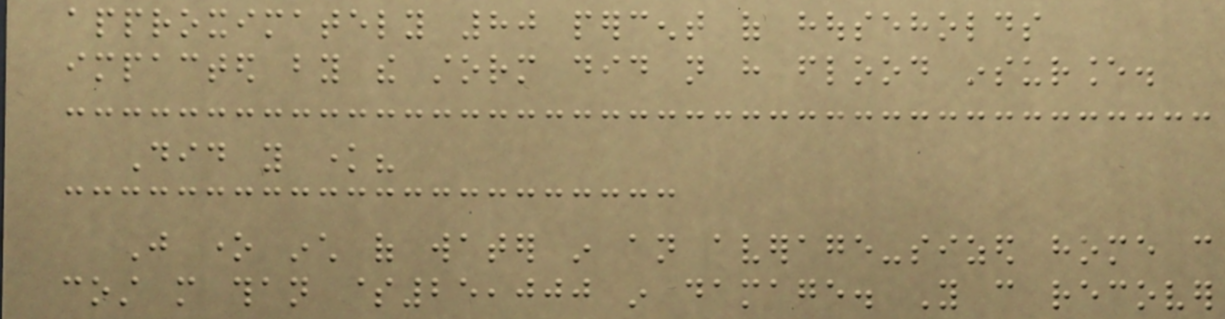approximately 80 percent of households
impacted by the storm did not have flood insurance.
Did you know?
Just one inch of water in an average-sized home can
cost more than $25,000 in damage. You can recover
